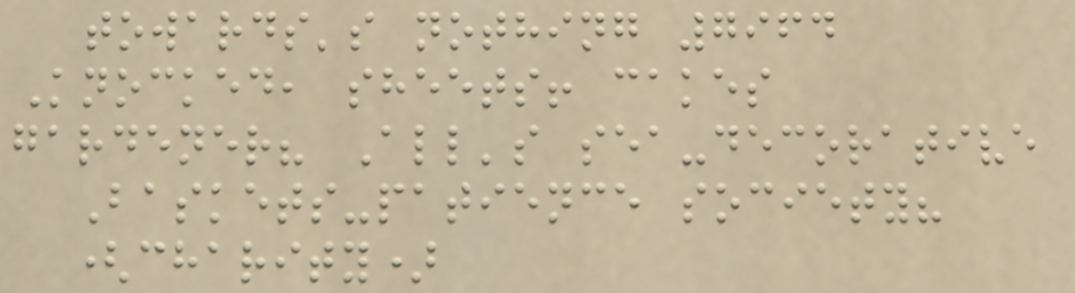towards's nothing 7964
Knocked, sheets! cakes
gardener? All's sea-decorative
Baskets-patience society?
(charity)
